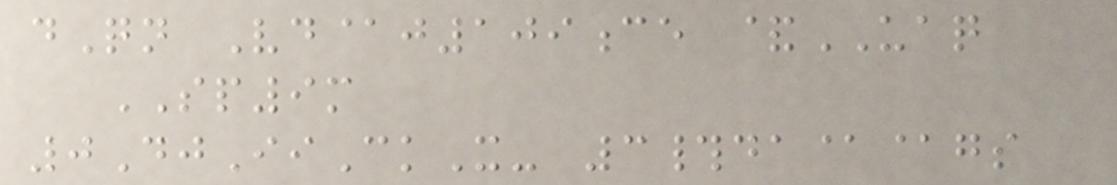dQn Vd@j109ce &UAQ
SP9m
0DjIiCkX- 3#da@@gs
